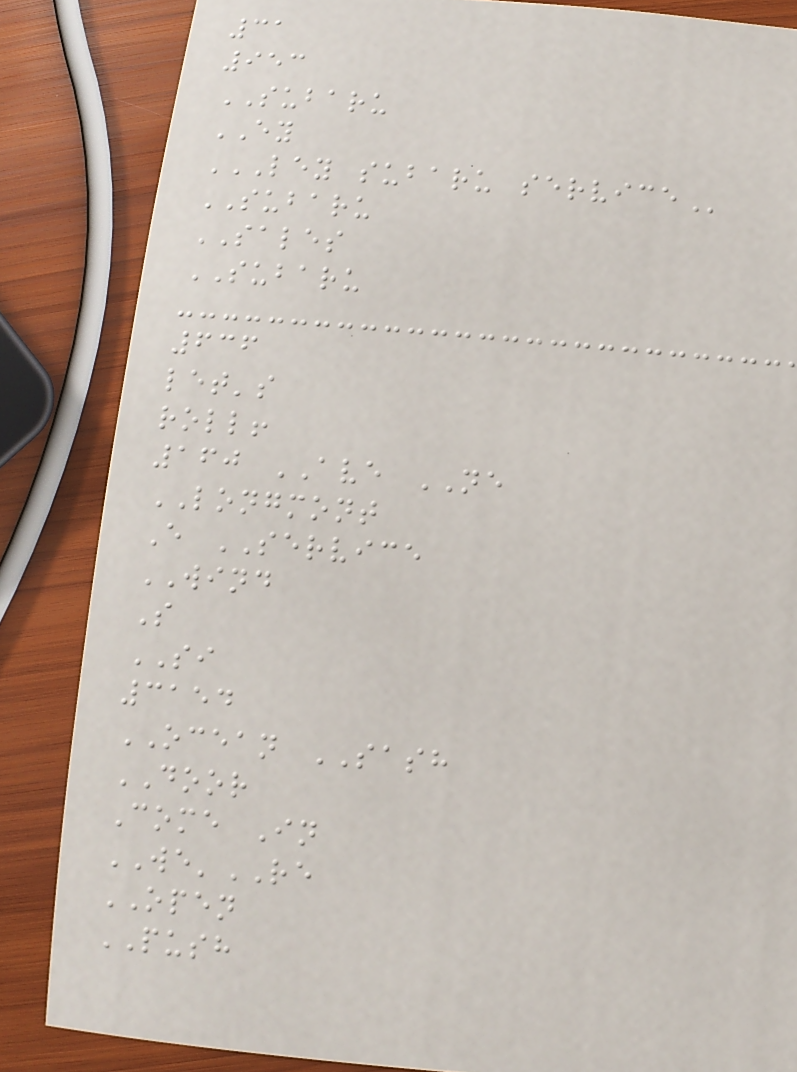31
953
SUBARU
EY
LEY SUBARU SERVICE
SUBARU
SALES
SUBARU
636
let's
roll!
160 AVE NE
LONGMONT
E SERVICE
WIND
S
SI
3154
OCEAN SASH
DOOR
Come In
WE'RE
OPEN
PUSH
